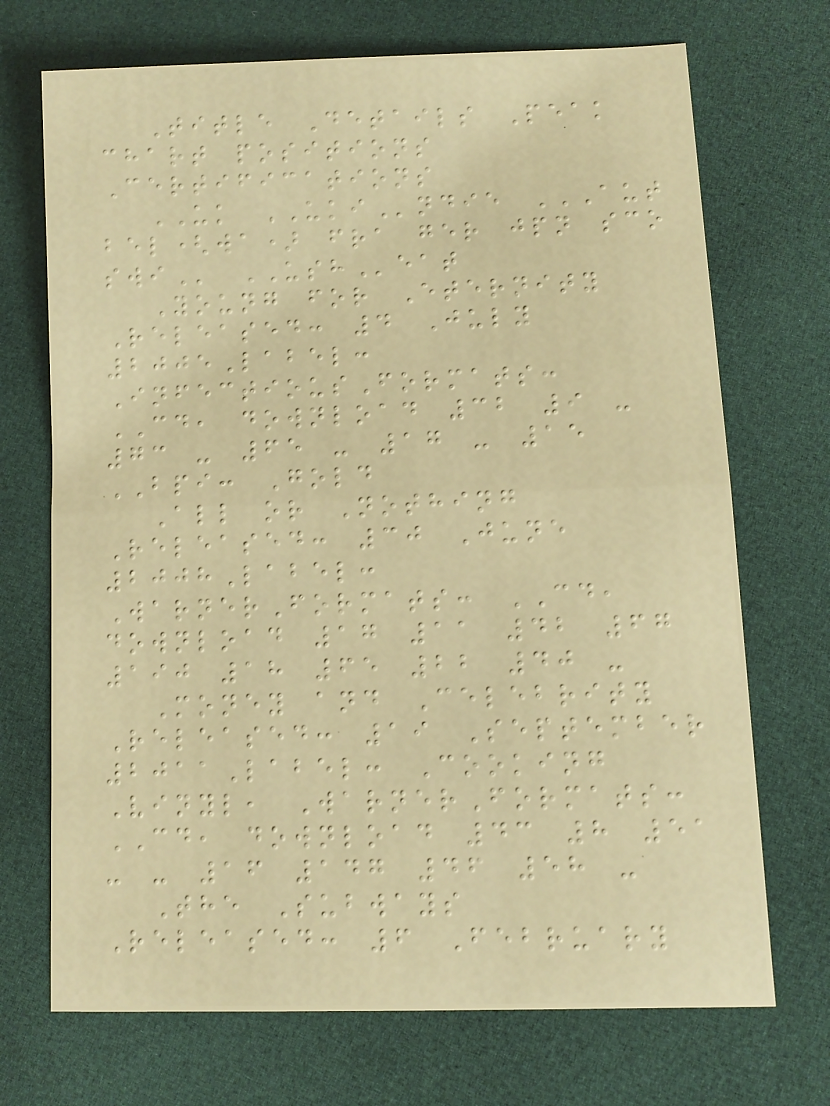Title Details Peak
chart positions
Certifications
UK UKIndie AUT
BEL(WA) FRA GER JPN SCO
SWI USHeat
Young for Eternity
Released: 4 July
2005Label:
InfectiousFormats:
CD, download 32 9 -
73 - 65 - 17 - 15
BPI: Gold
All or Nothing
Released: 30 June
2008Label:
WarnerFormats: CD,
download 17 11 42 67
190 18 65 22 40 -
Money and Celebrity
Released: 19 September
2011Label: Cooking
Vinyl, WarnerFormats:
CD, download 43 8 51
- - 16 147 46 58 -
The Subways
Released: 6 February
